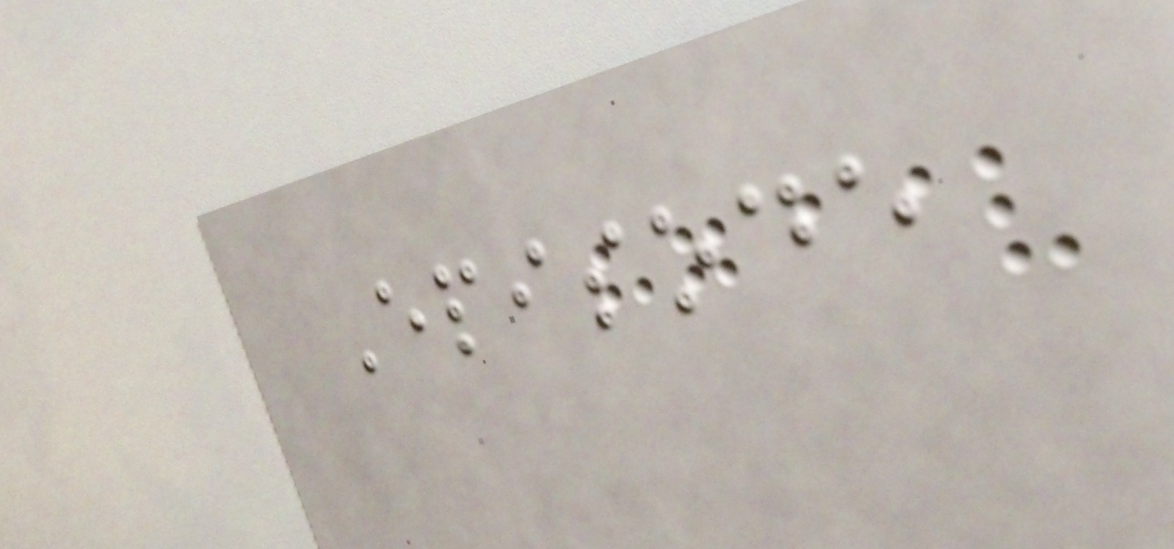Episode
